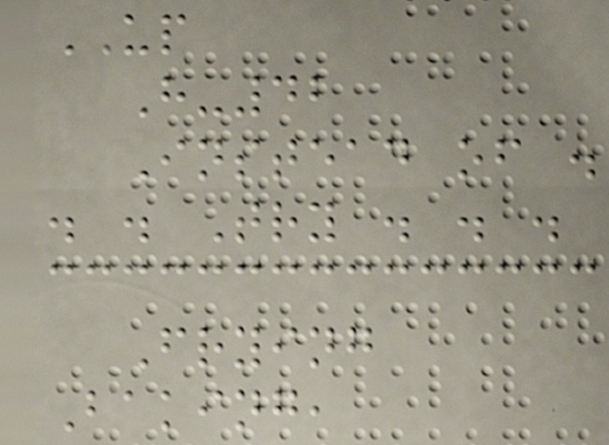UP
H-42
Instead of .
. . Try . . .
Frying
Baking,
